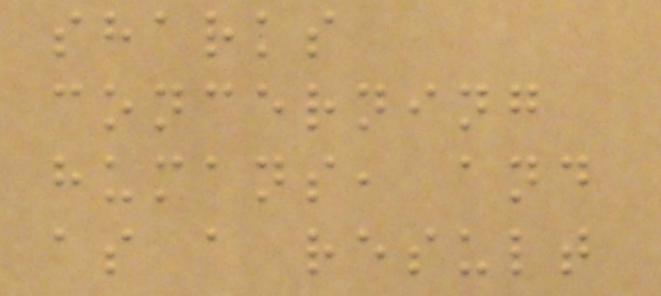sharks
concerning
humans, and
as a result
